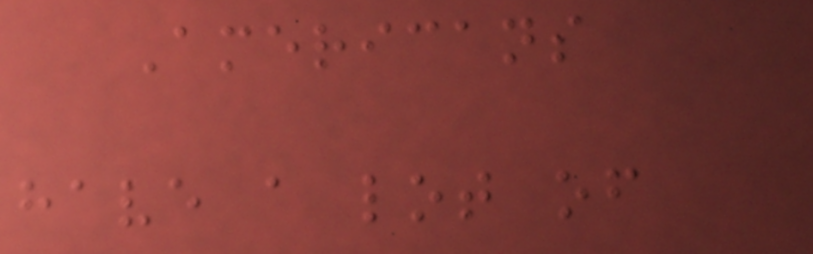Americans
have a lot of
